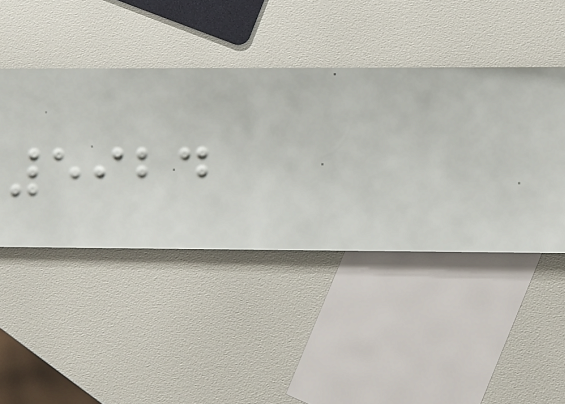5924
